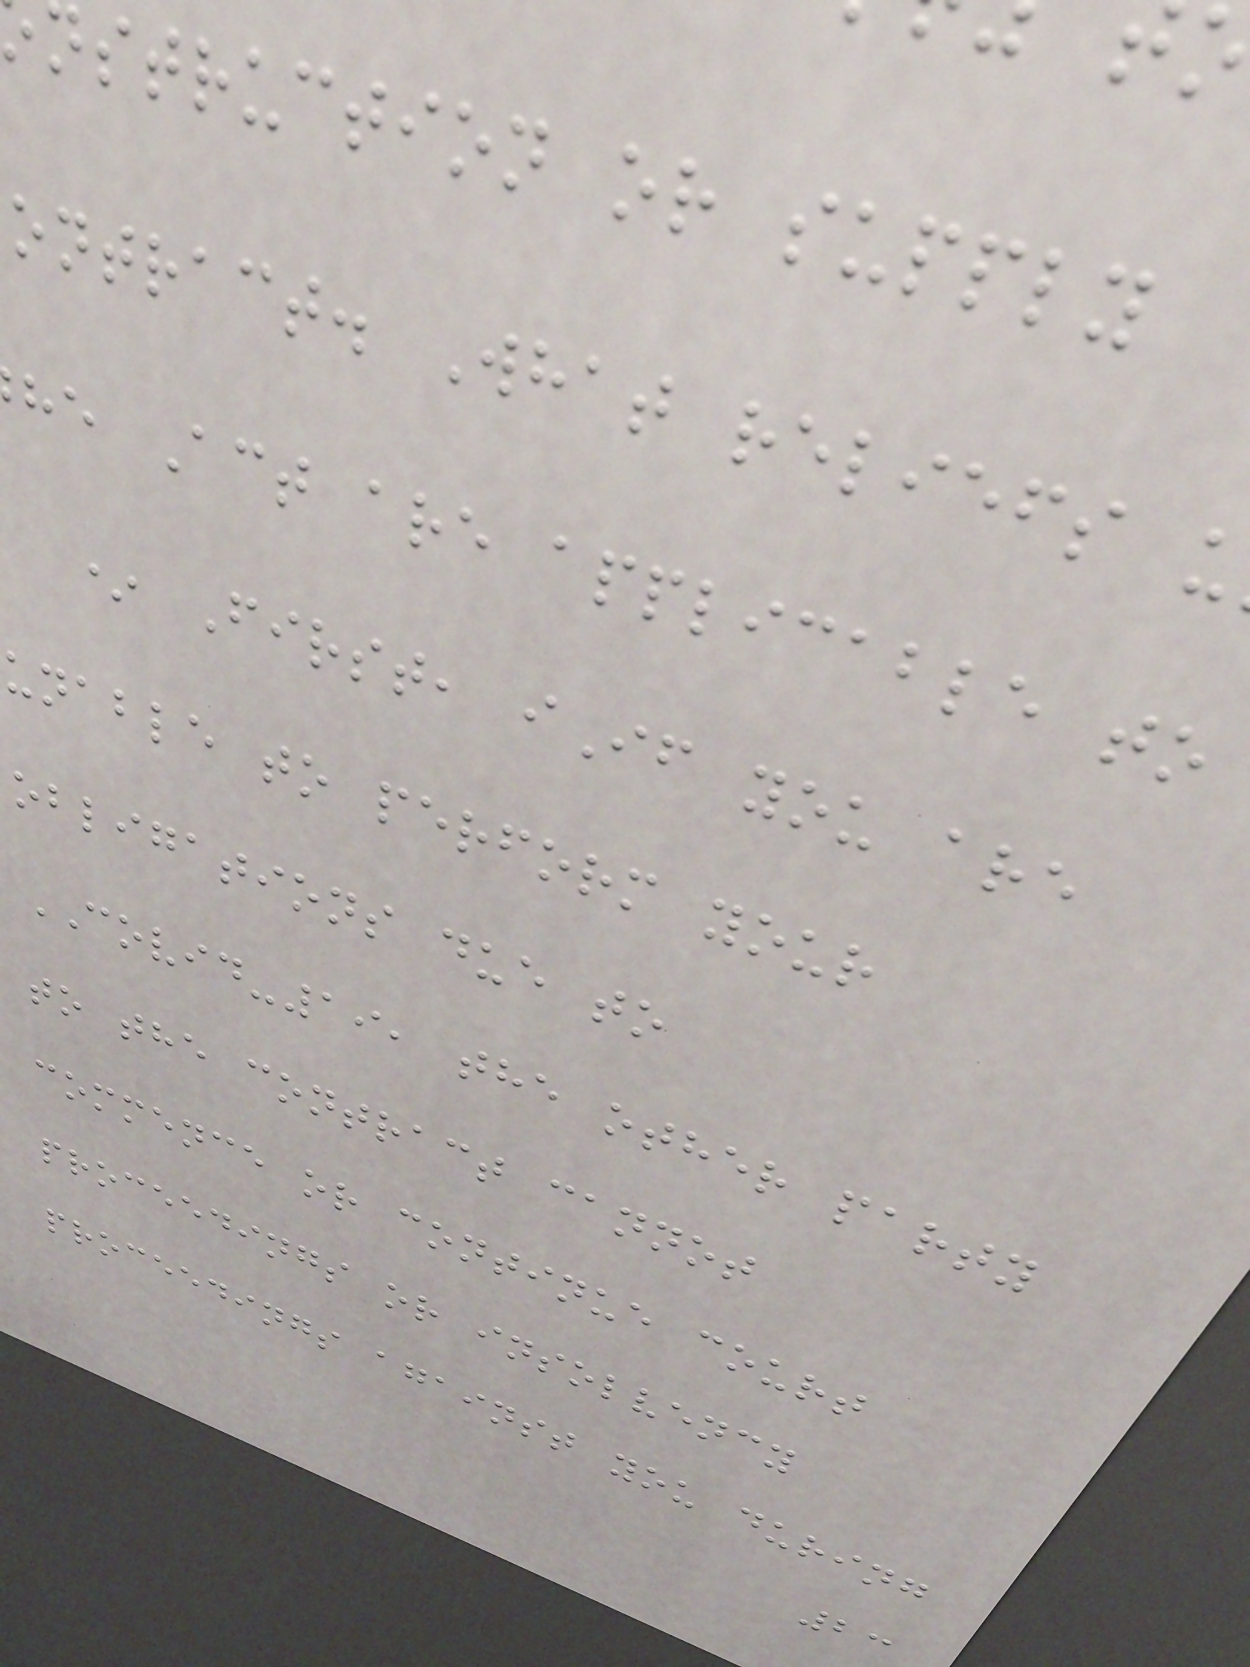nstruction or supply
ontract. What reliefs u
he Act are applicable to
* First, iIf you are
unable to perform your
obligations due to
COVID-19, the other party
to the contract cannot
commence or continue court
proceedings or insolvency
proceedings against you during
23
